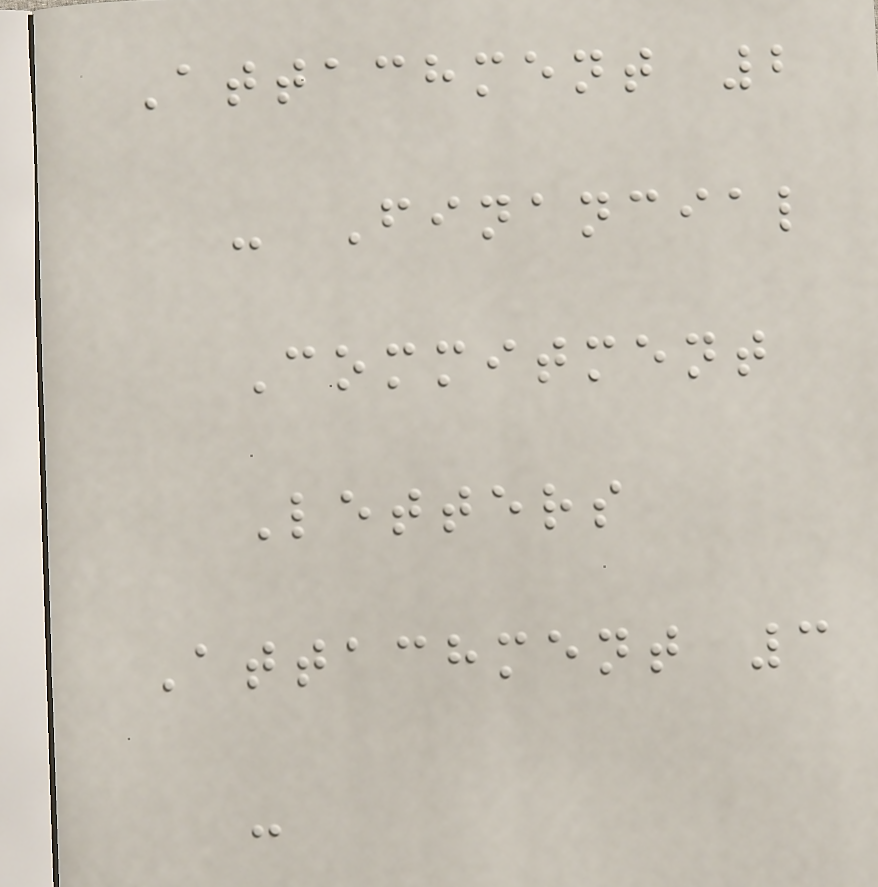Attachment 2
- Financial
Commitment
Letters
Attachment 3
-
